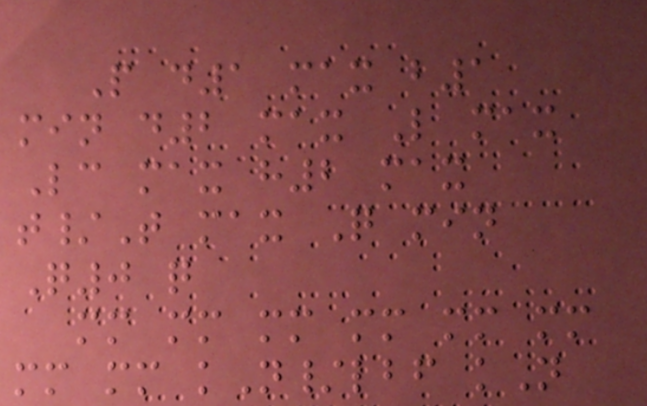P d1 max b1
min d2 max L max
Lc max h2 max
t/T max Q min
Q0 q
mm mm mm mm mm mm
mm mm kN/lbf kN
